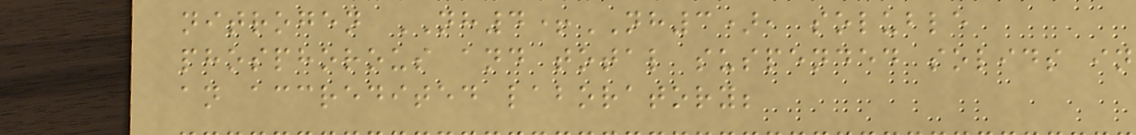nitrogen NH4+NH3), soluble
phosphorous and total suspended solids in
an accredited laboratory;
